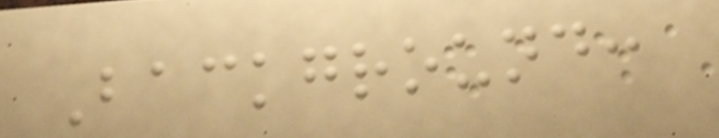Background:
